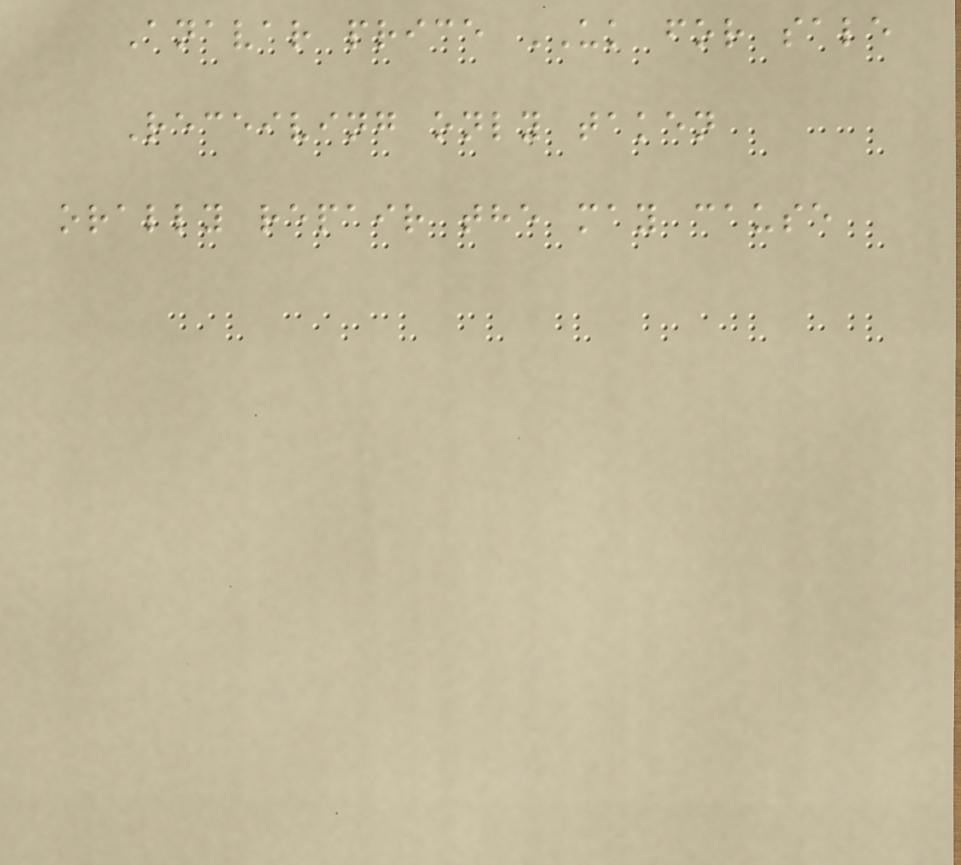Anavar price UK for sale
Receiving only taken
orally repair the may cause
